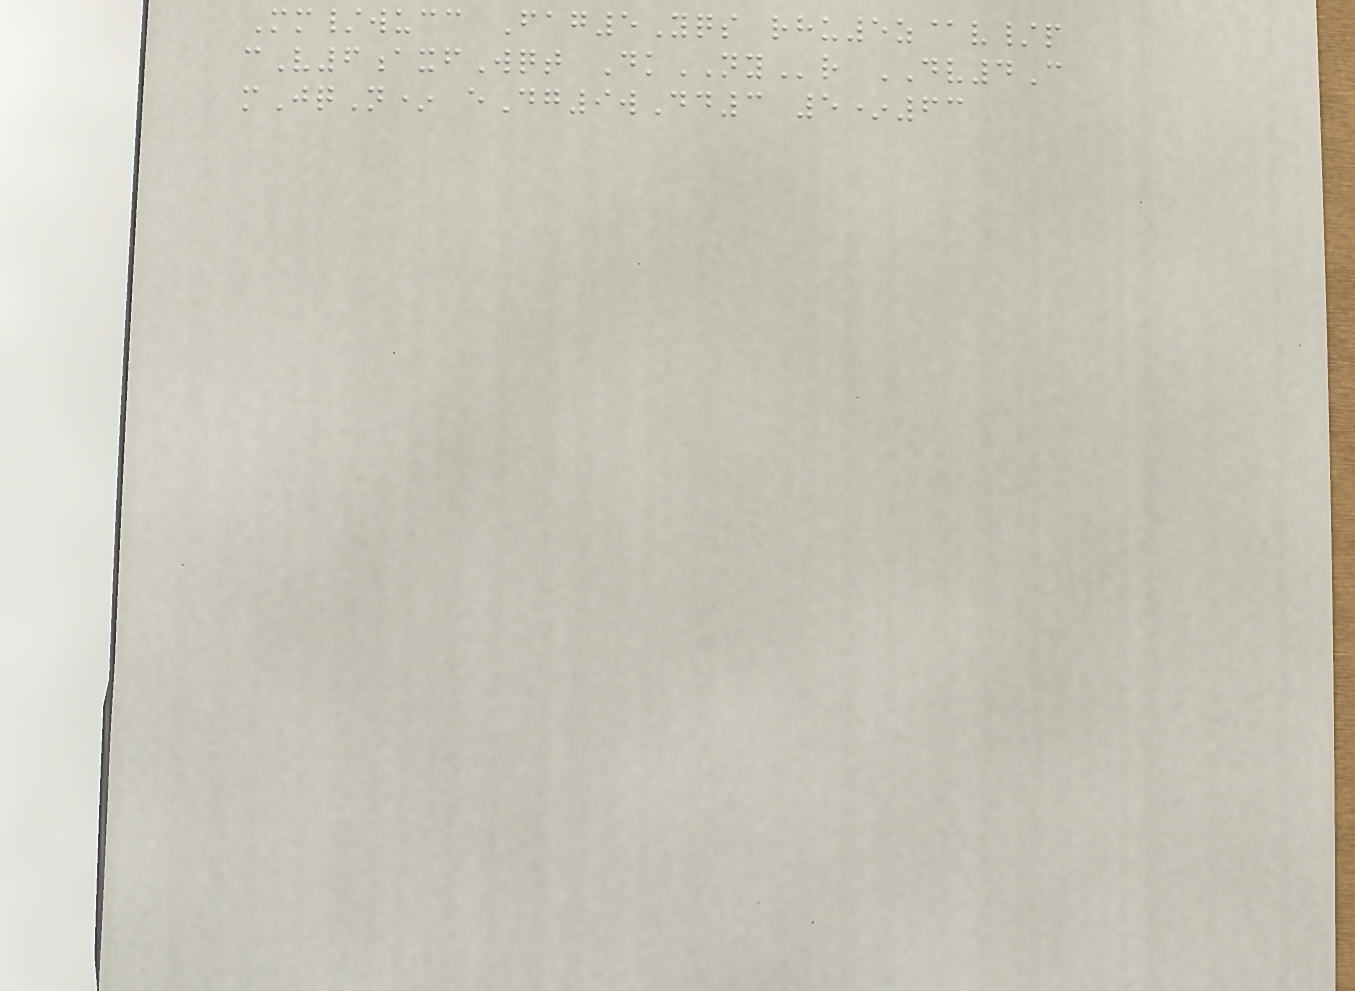Mm/wucc Fag5Yqs rhu5z@v/p
cV6axfWqt DkNYr DV4C
mJqN* eDg9wDd3 5*63
